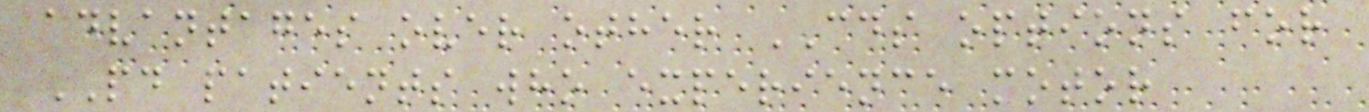advantages over other CDS options for
PD patients who experience motor
